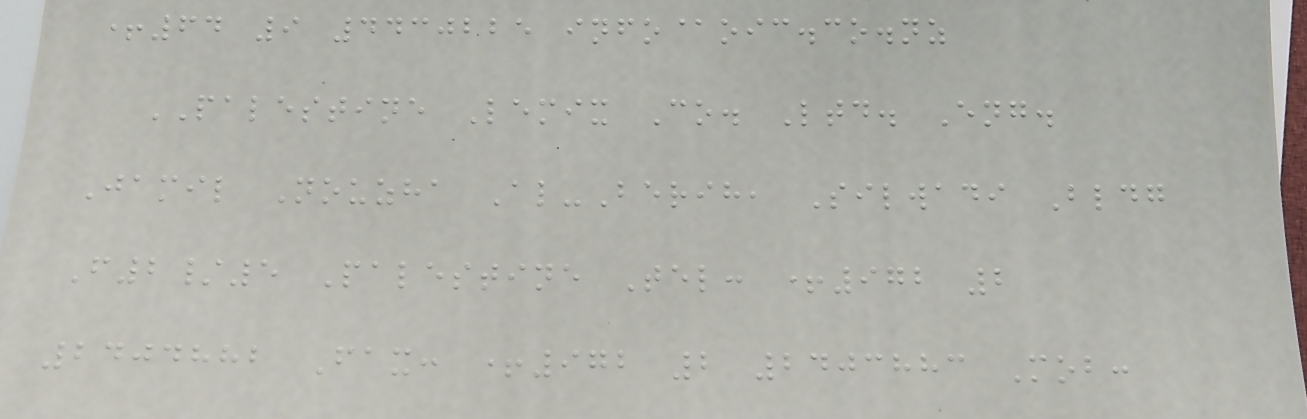+64 9 4430225 info@oic.co.nz
PALESTINE Lemix Co. Ltd. Eng.
Jamil Nouzha Al-Berih, Silwadi Bldg
F2/5 Palestine Tel: +972 2
2404882 Fax: +972 2 2403883 Mob:
